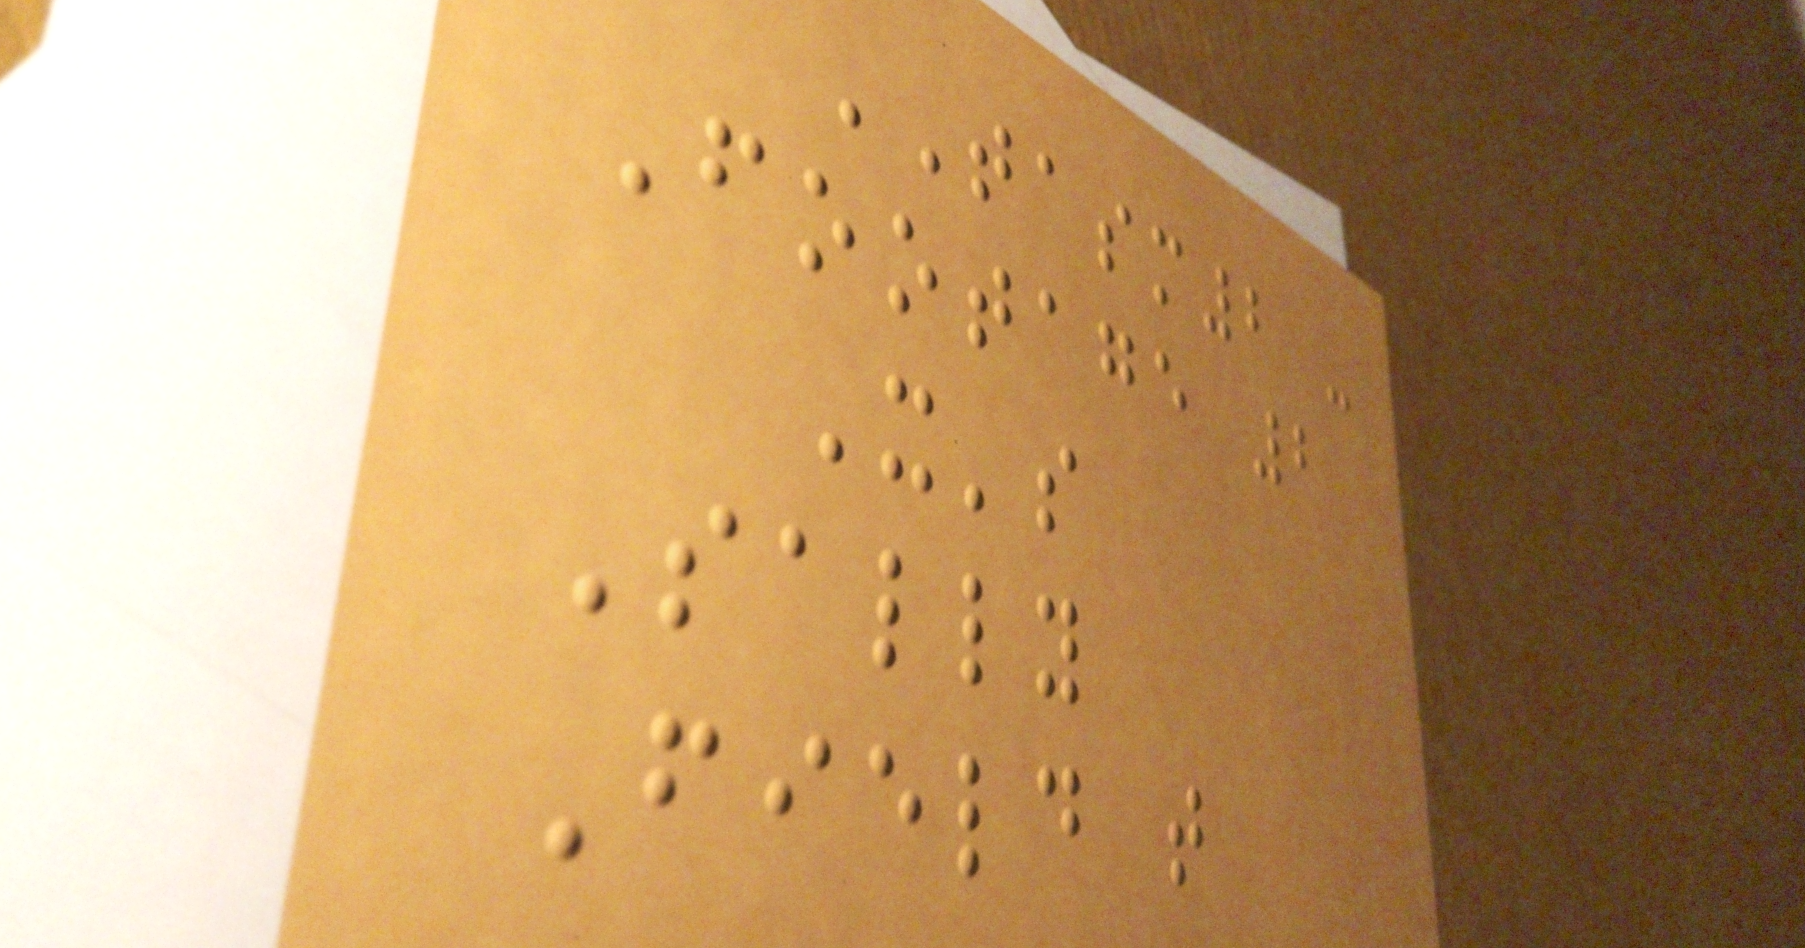TASM2 -
Footage 2
It's
Sally
Field that
